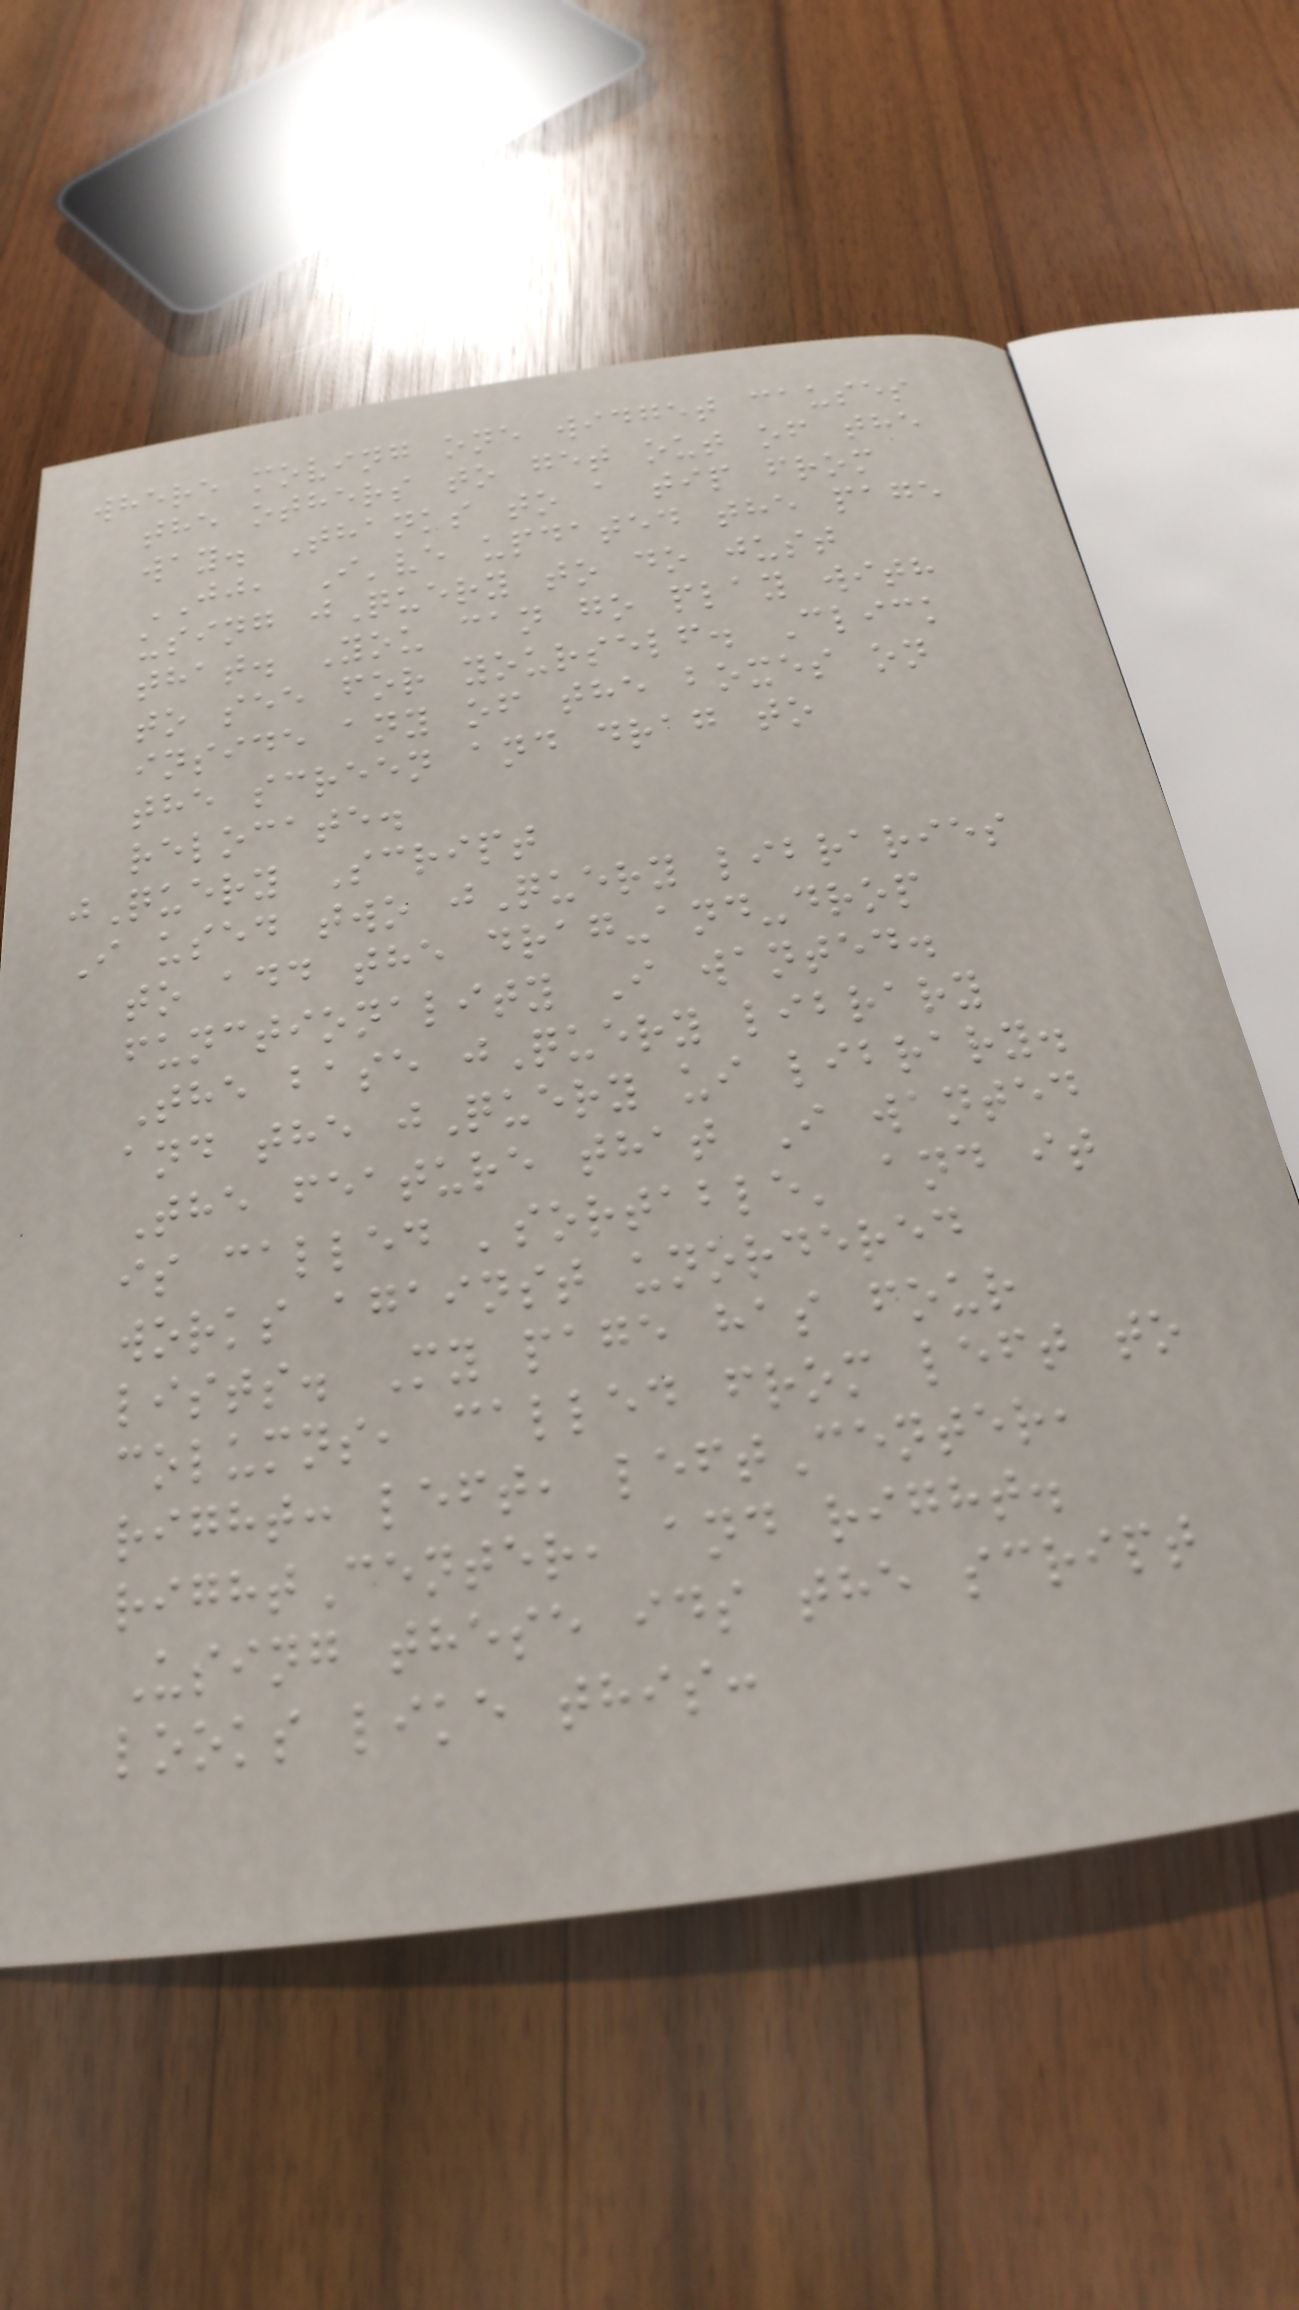where moving one widget causes
the others to get out of the
way. Thanks to a tip from
JJ, I've updated the page
using jQuery to do just
that. You can go play with
to see for yourself. Click
inside any of the boxes on
the screen and drag to
relocate.
jQuery Script
I used two jQuery libraries
to add the drag-and-drop
functionality I wanted.
The base jQuery library
and the jQuery ui library.
The feature that I wanted
is called 'sortable' and it
works against unordered
lists. My page has four
columns, called from left to
right: left, leftCenter,
rightCenter, and right.
Using these ids the script
looks like this:
